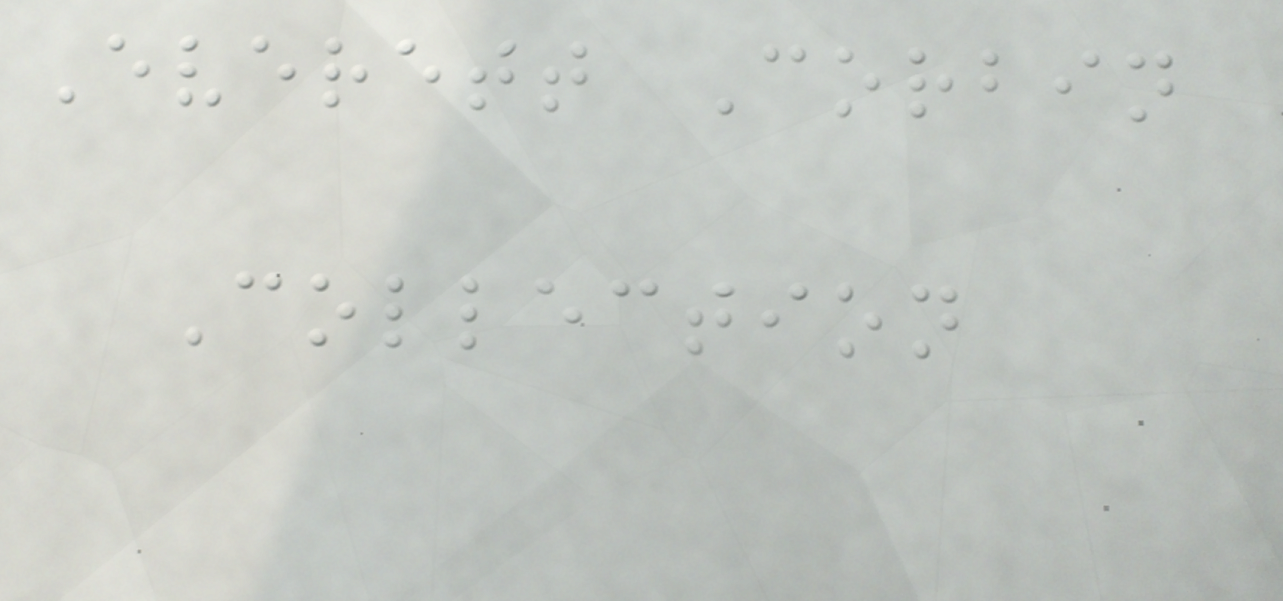Everett Corbin
Collection
